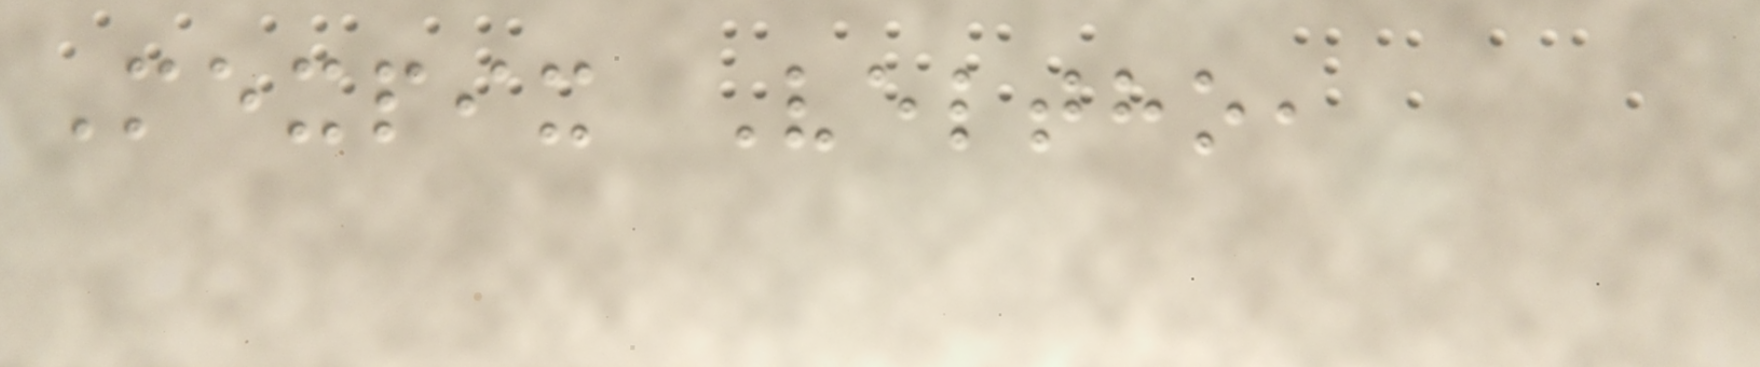Mexpix Veltho,
